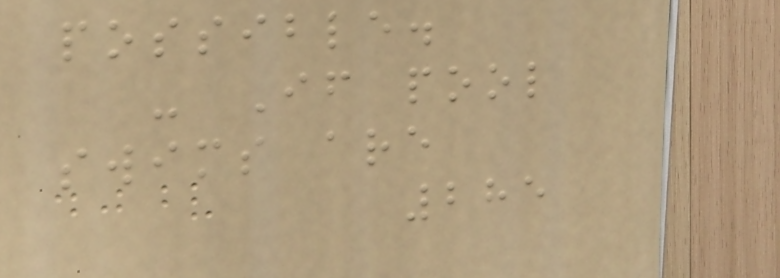possible.
- If pool
swims are
285
